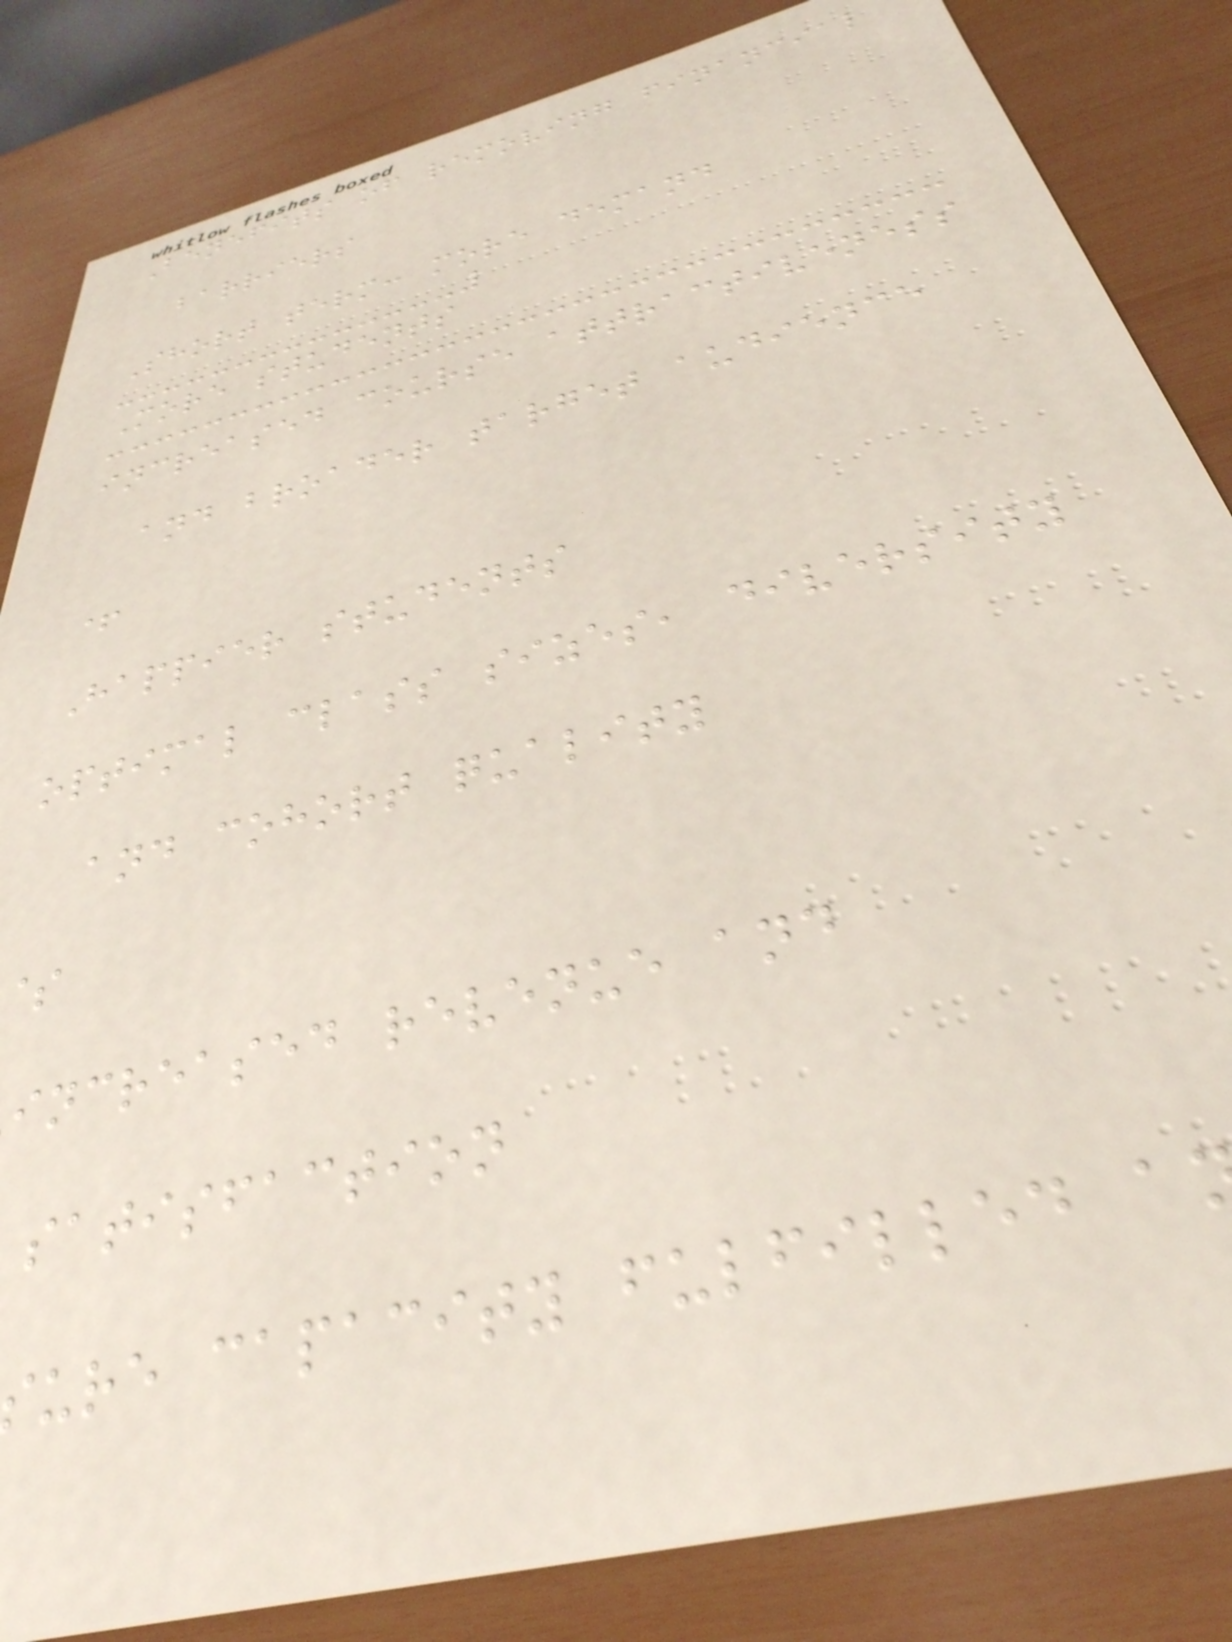Benefits of removing financial
barriers
Short term: more demand
More students
increased course attractiveness
and broader target audience
+
Happier students
optimal class sizes, diversity
and cohort quality
increased revenue and
satisfaction
ure capacity fulfilled a
